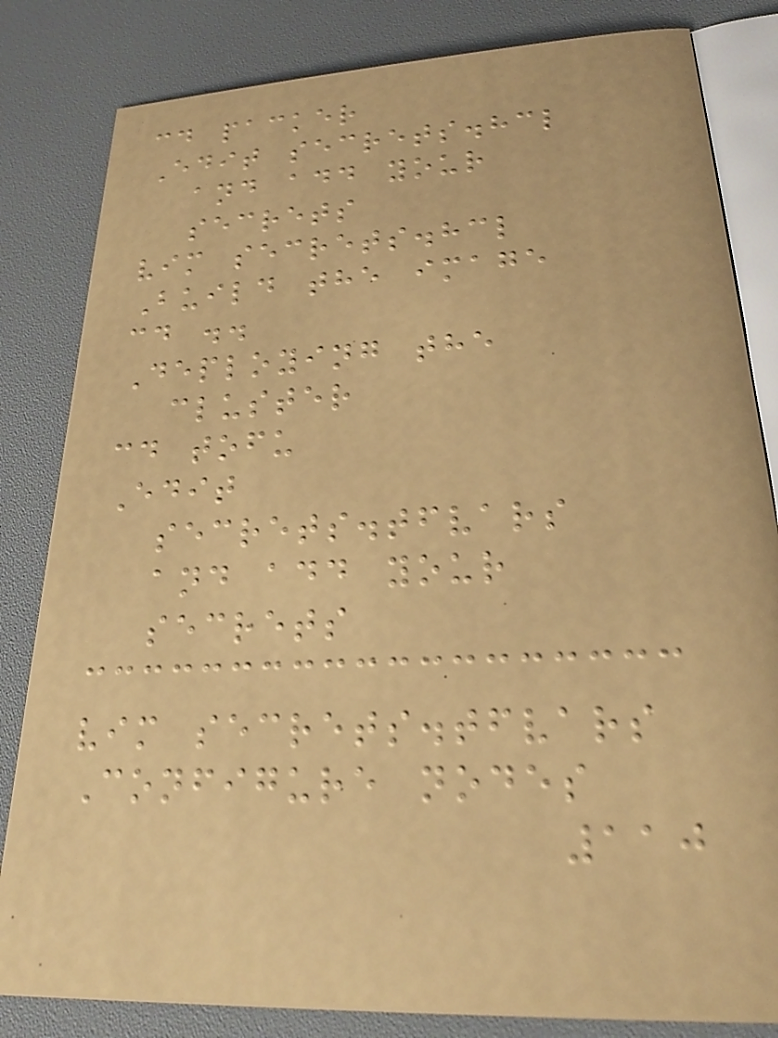cd packer
Edit secrets.hcl
and add your
secrets
vim secrets.hcl
Build the image
cd ..
Deploying the
cluster
cd tofu
Edit
secrets.tfvars
and add your
secrets
vim secrets.tfvars
Configure nodes
110
